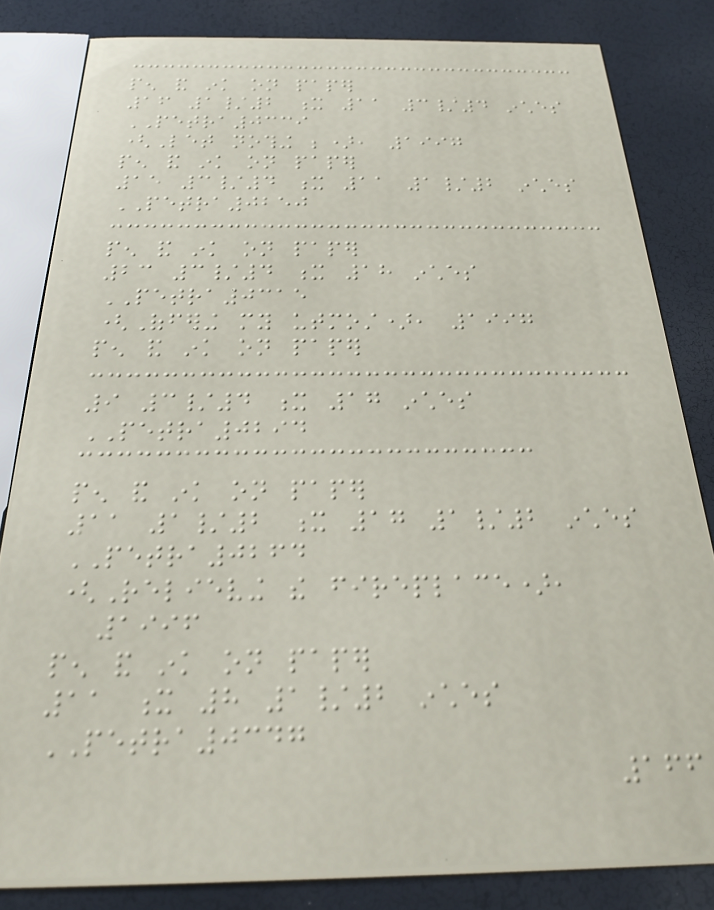pen and ink on paper
16 1/2 x 11 3/4 inches
PETRA0339
(Let nothing be), 1997
pen and ink on paper
15 3/4 x 11 1/2 inches
PETRA0250
pen and ink on paper
23 3/4 x 18 inches
PETRA0315
(Offering my utmost), 1997
pen and ink on paper
9 3/4 x 17 inches
PETRA0294
pen and ink on paper
11 1/2 x 17 1/2 inches
PETRA0264
(Relieving the fireplace),
1996
pen and ink on paper
11 x 8 1/2 inches
PETRA0347
166
